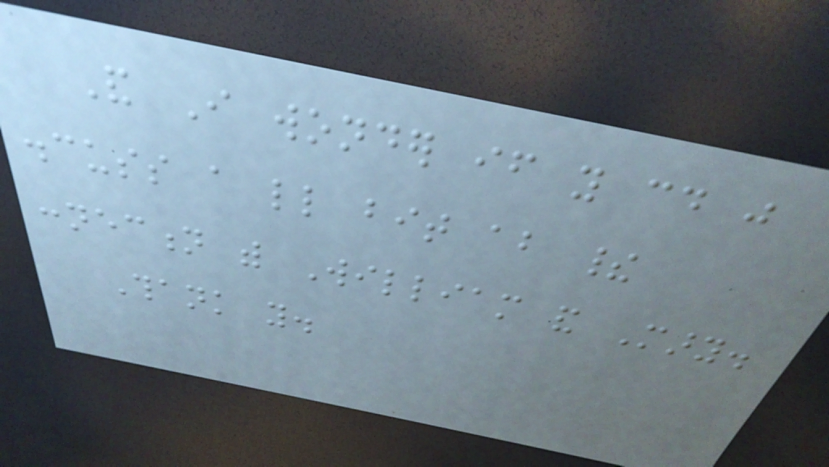And I wonder if you could just
discuss a little bit about their
connection with William and Mary.
Thank you.
